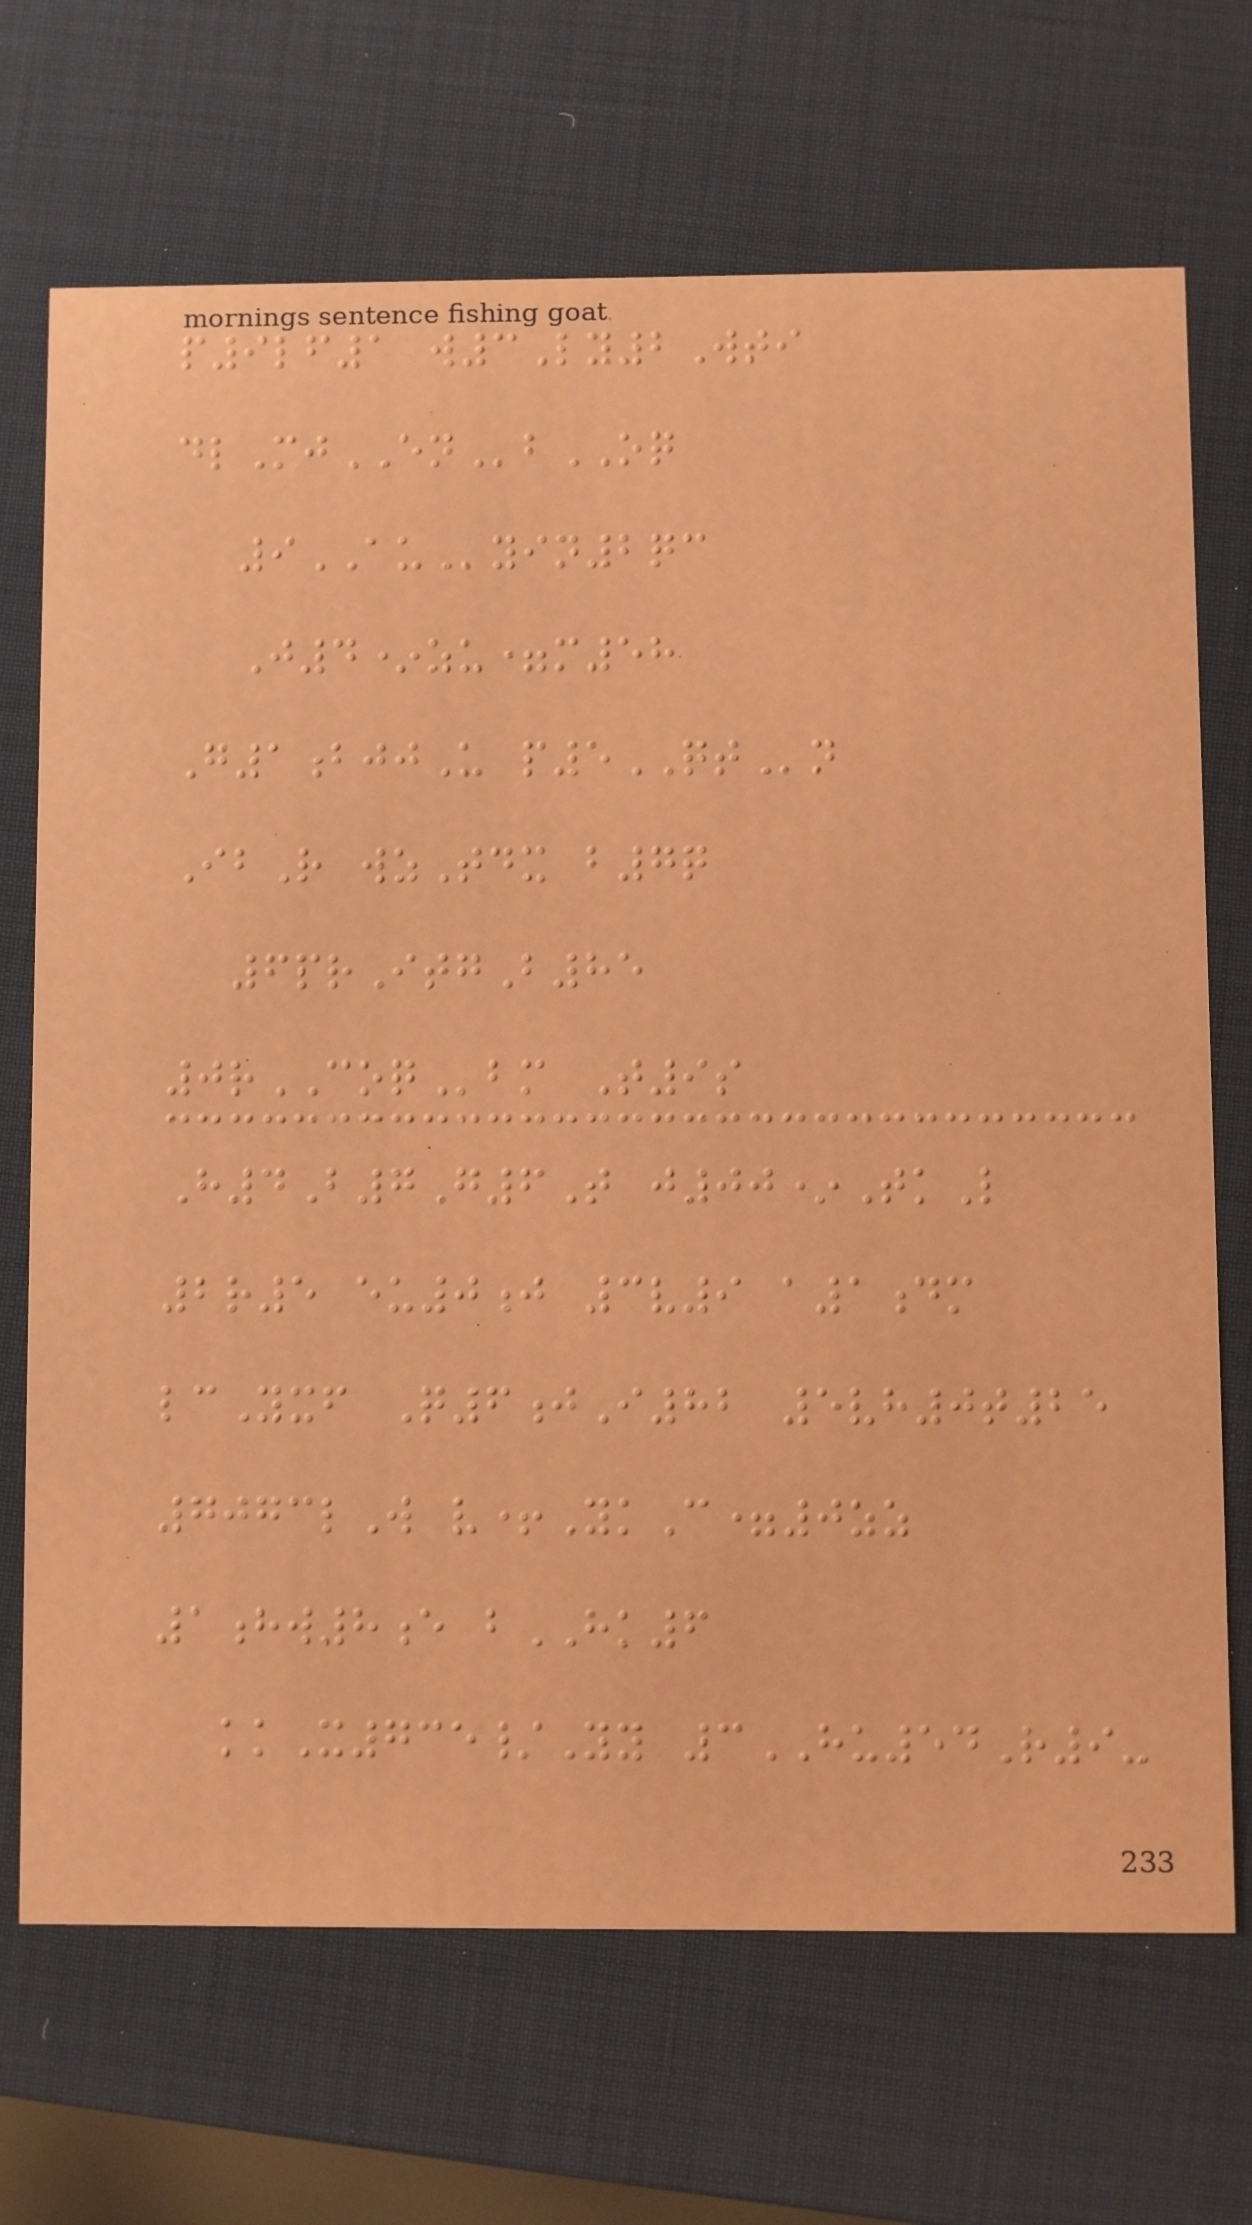p9lf1 w3Ly2Wti
dlMjENbOQ
9AUyin2qc
J4*zu=m58
G1bjjU p5QTn
IbR wzTdx b7q
6prItgB85
0rCOQbm T9s
H4B7G6T j00*TkL
2r5 eu0j 3v9 a1dm
lcYxf Q6jI82 5vh0t25
7073lW v+YkC=0zz
1hw8e bHK6
kkX735/Yy 3HU54R9-
